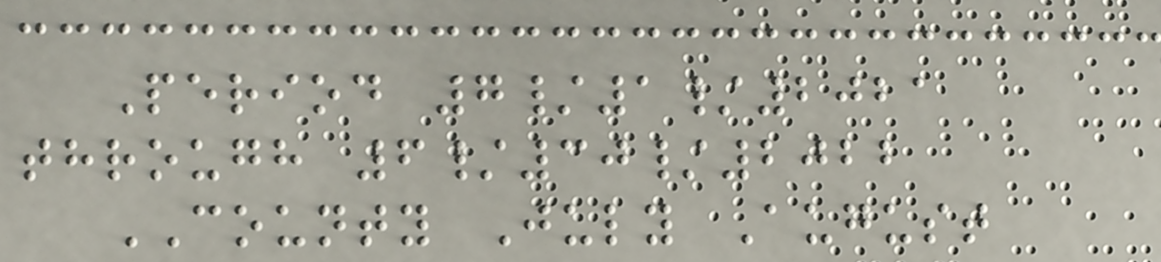Period 7/1/2021
through 6/30/2022
COUNTY July August
